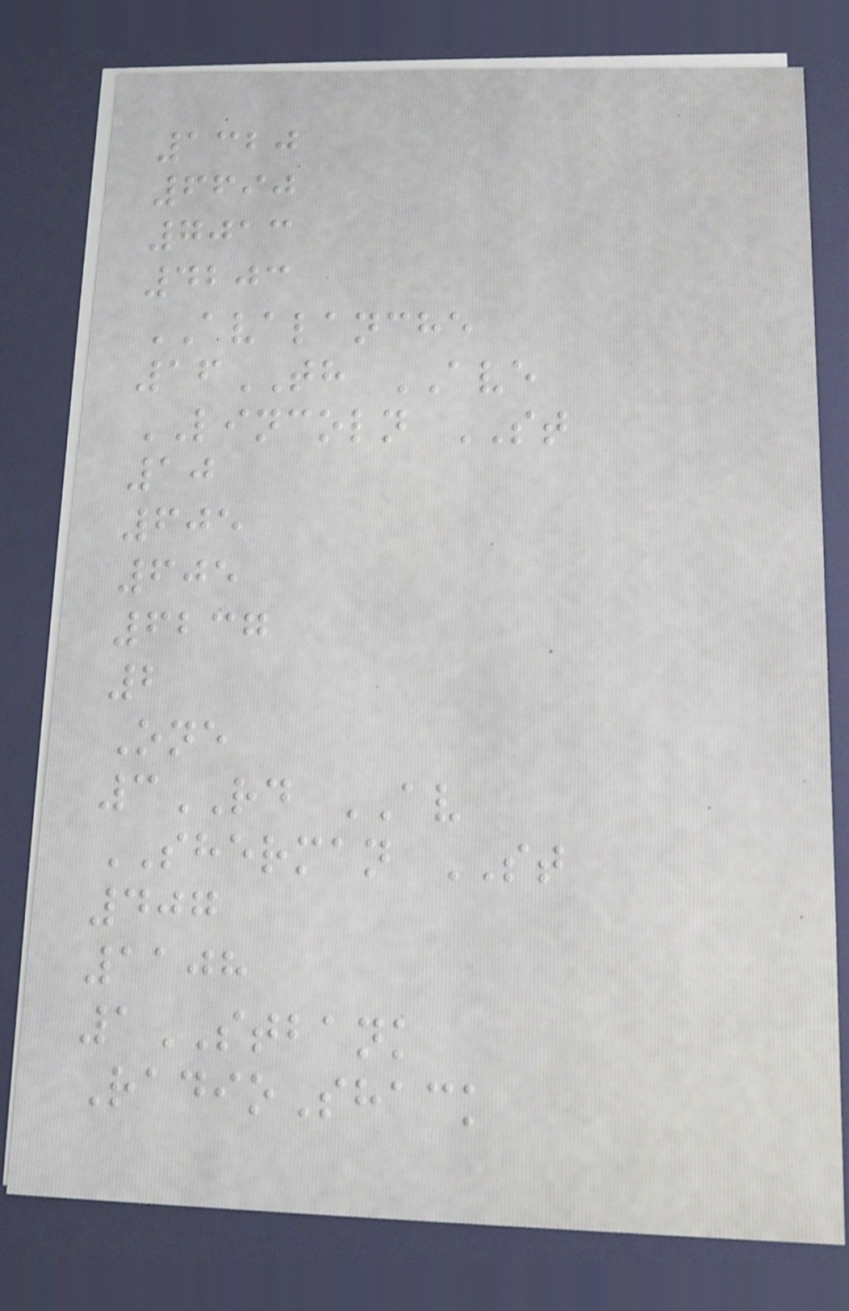1320
6690
7013
4203
AVALANCHE
16TH AVE
LINCOLN ST
10
605
605
6237
2
One
3RD AV
SHERMAN ST
407
1108
1STBANK
RadioShack
